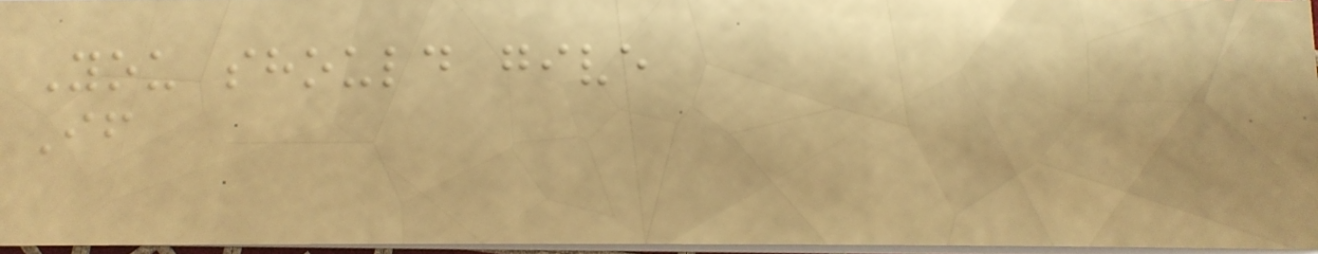You should give
If
